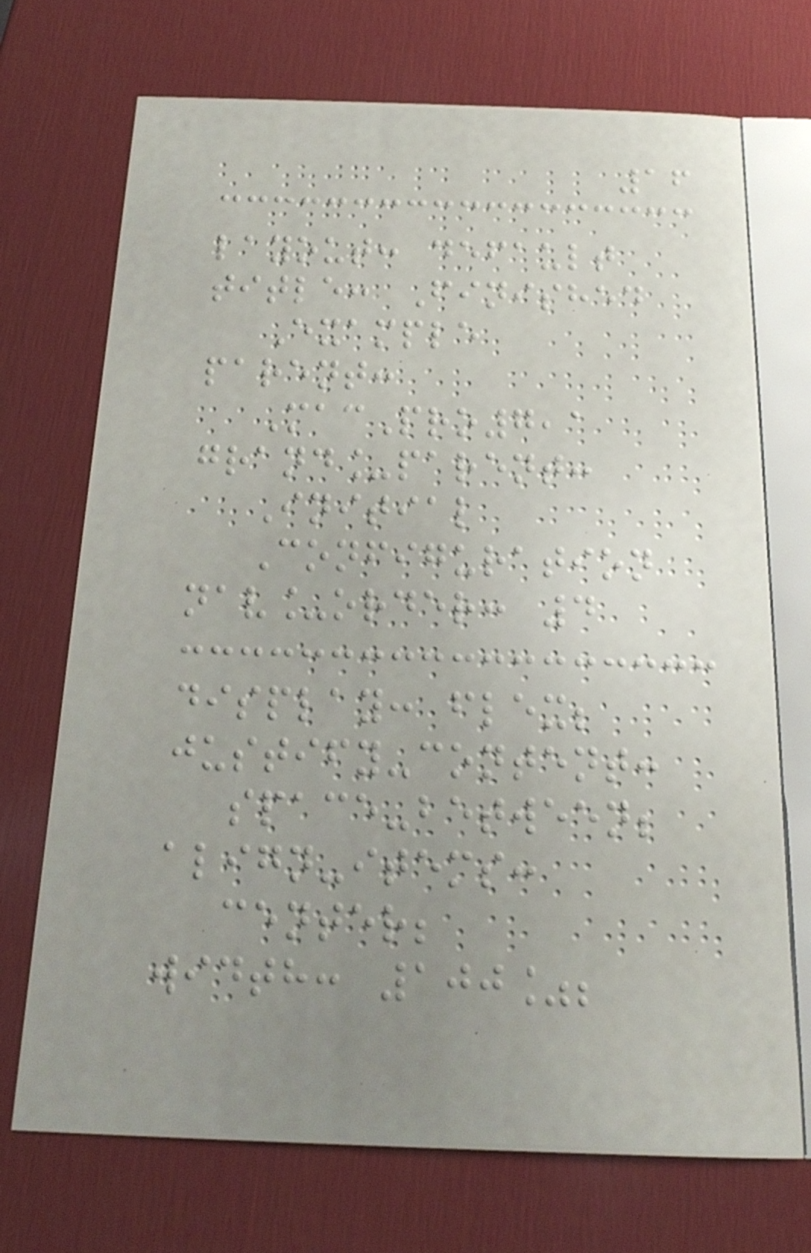16
layout: default
title: Finished
Example
parent:
MacPro7,1
grand_parent:
Initial
Configuration
nav_order: 4
display: flex;
justify-content:
space-between;
align-items:
center;
width: 100%;
